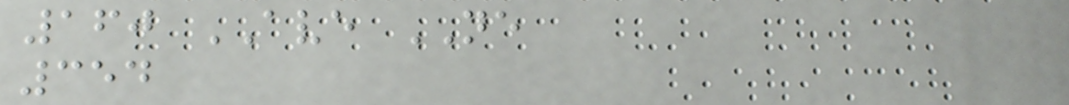160 AVE NE
354
